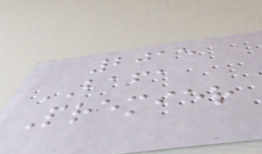2015
BAFA
Premier
